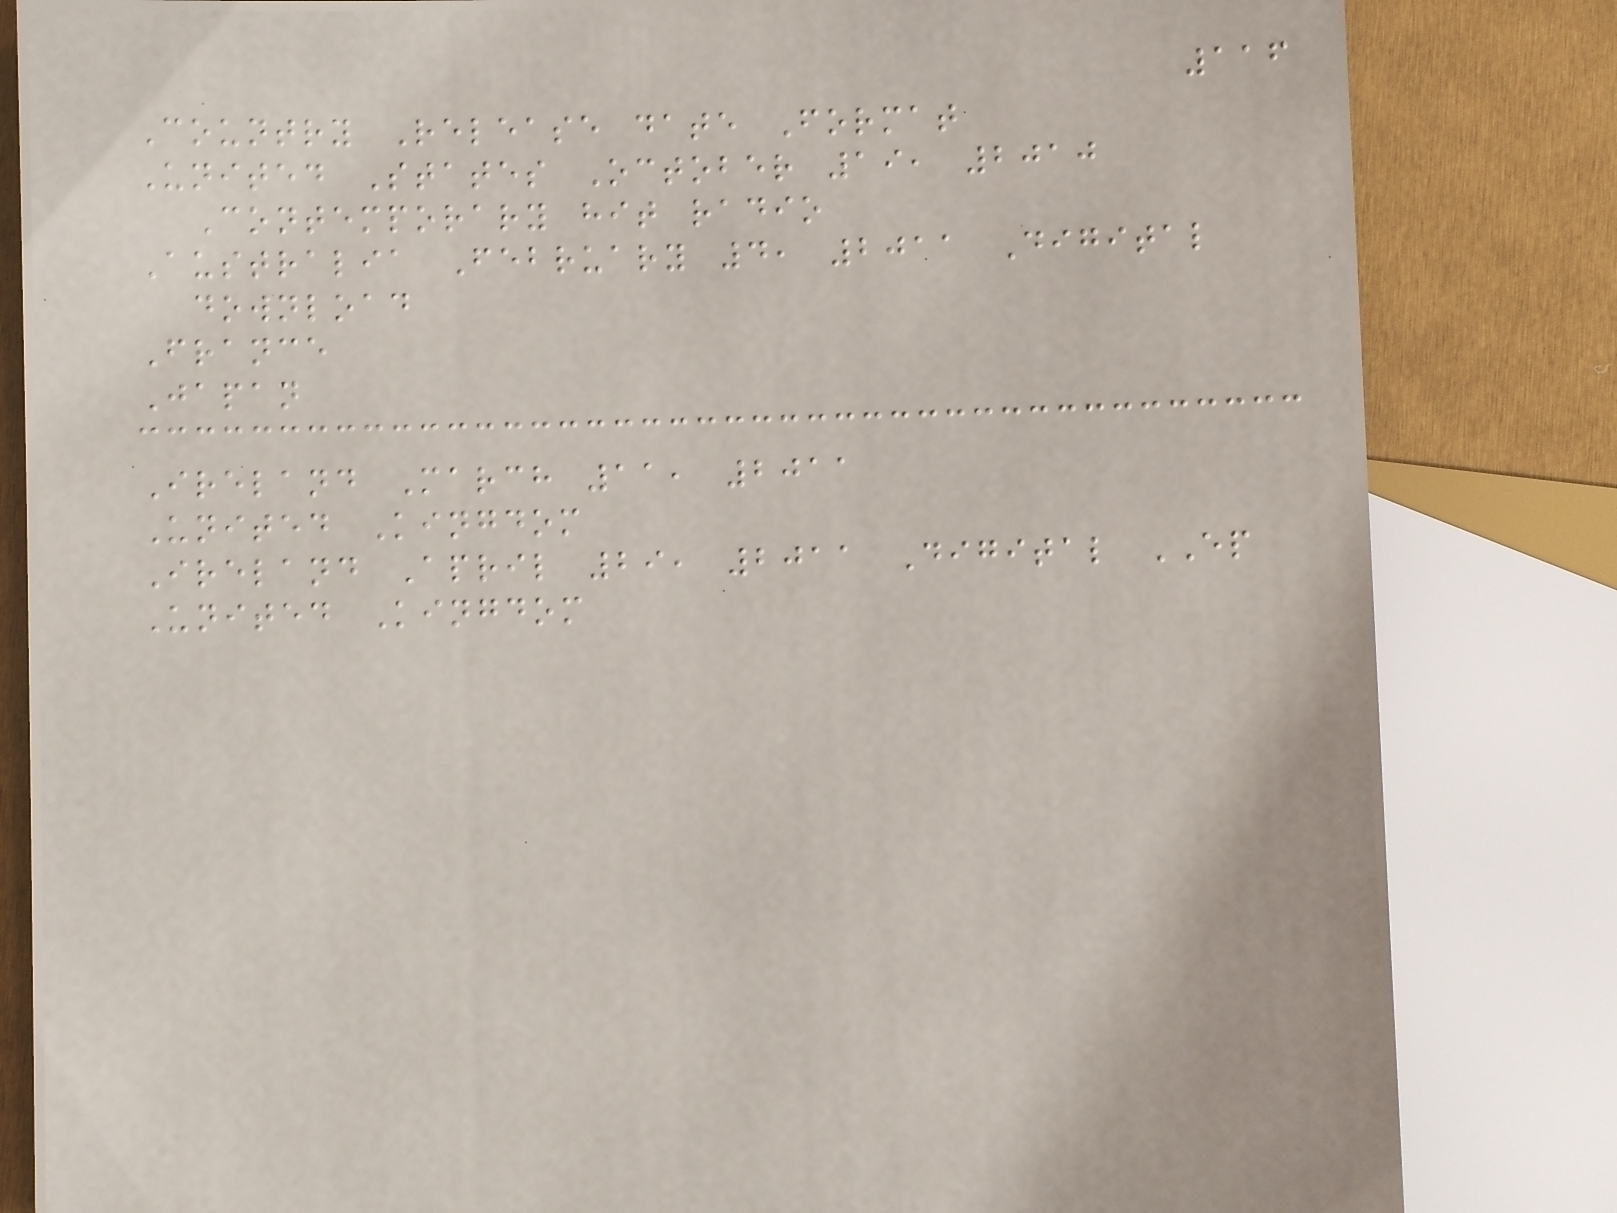116
Country Release date Format
United States October 19, 2010
Contemporary hit radio
Australia February 4, 2011 Digital
download
France
Japan
Ireland March 11, 2011
United Kingdom
Ireland April 29, 2011 Digital EP
United Kingdom
